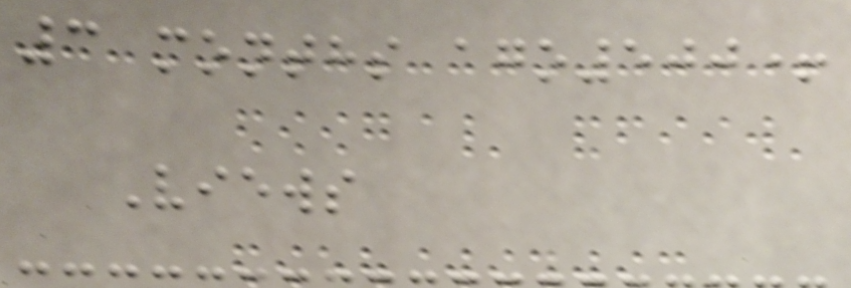3 months ago500+
Views
